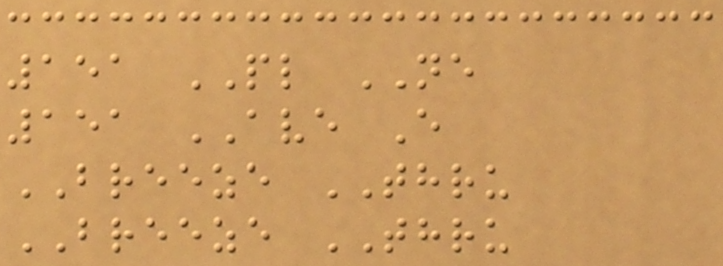151 PL NE
151 AVE E
BREEZE THRU
BREEZE THRU
